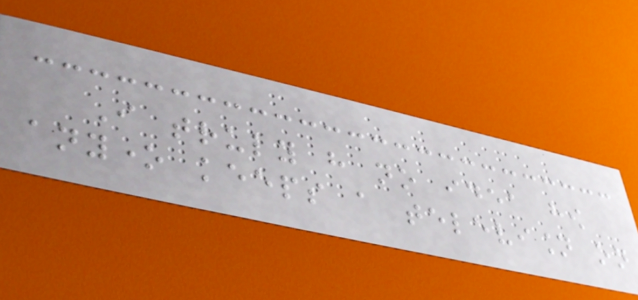I truly have no idea how
anyone keeps a television on
